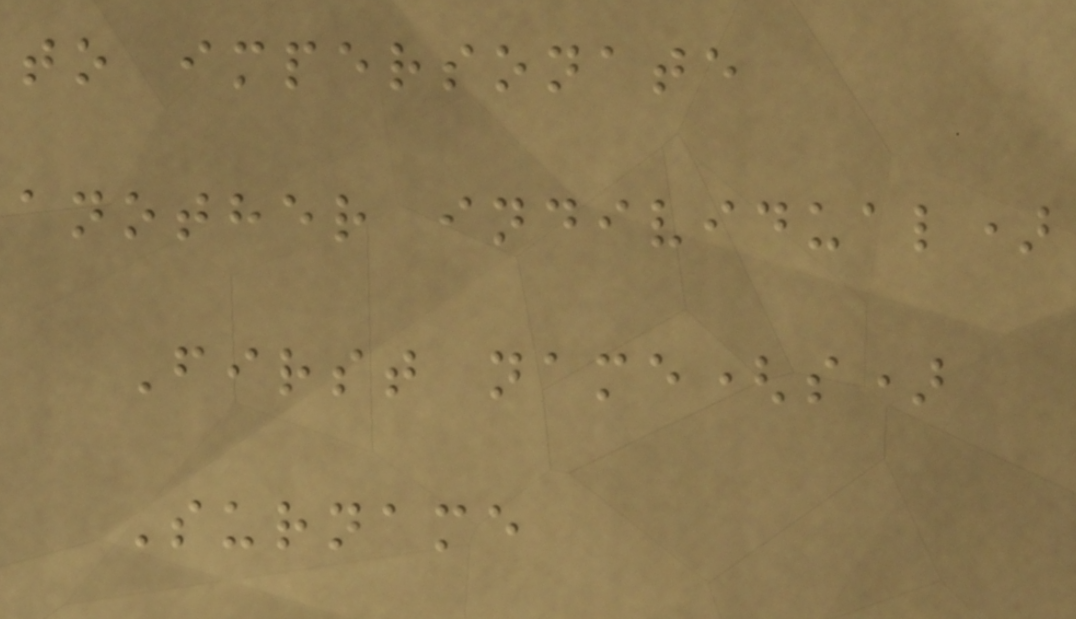to impersonate
another individual)
First name(s)
Surname
